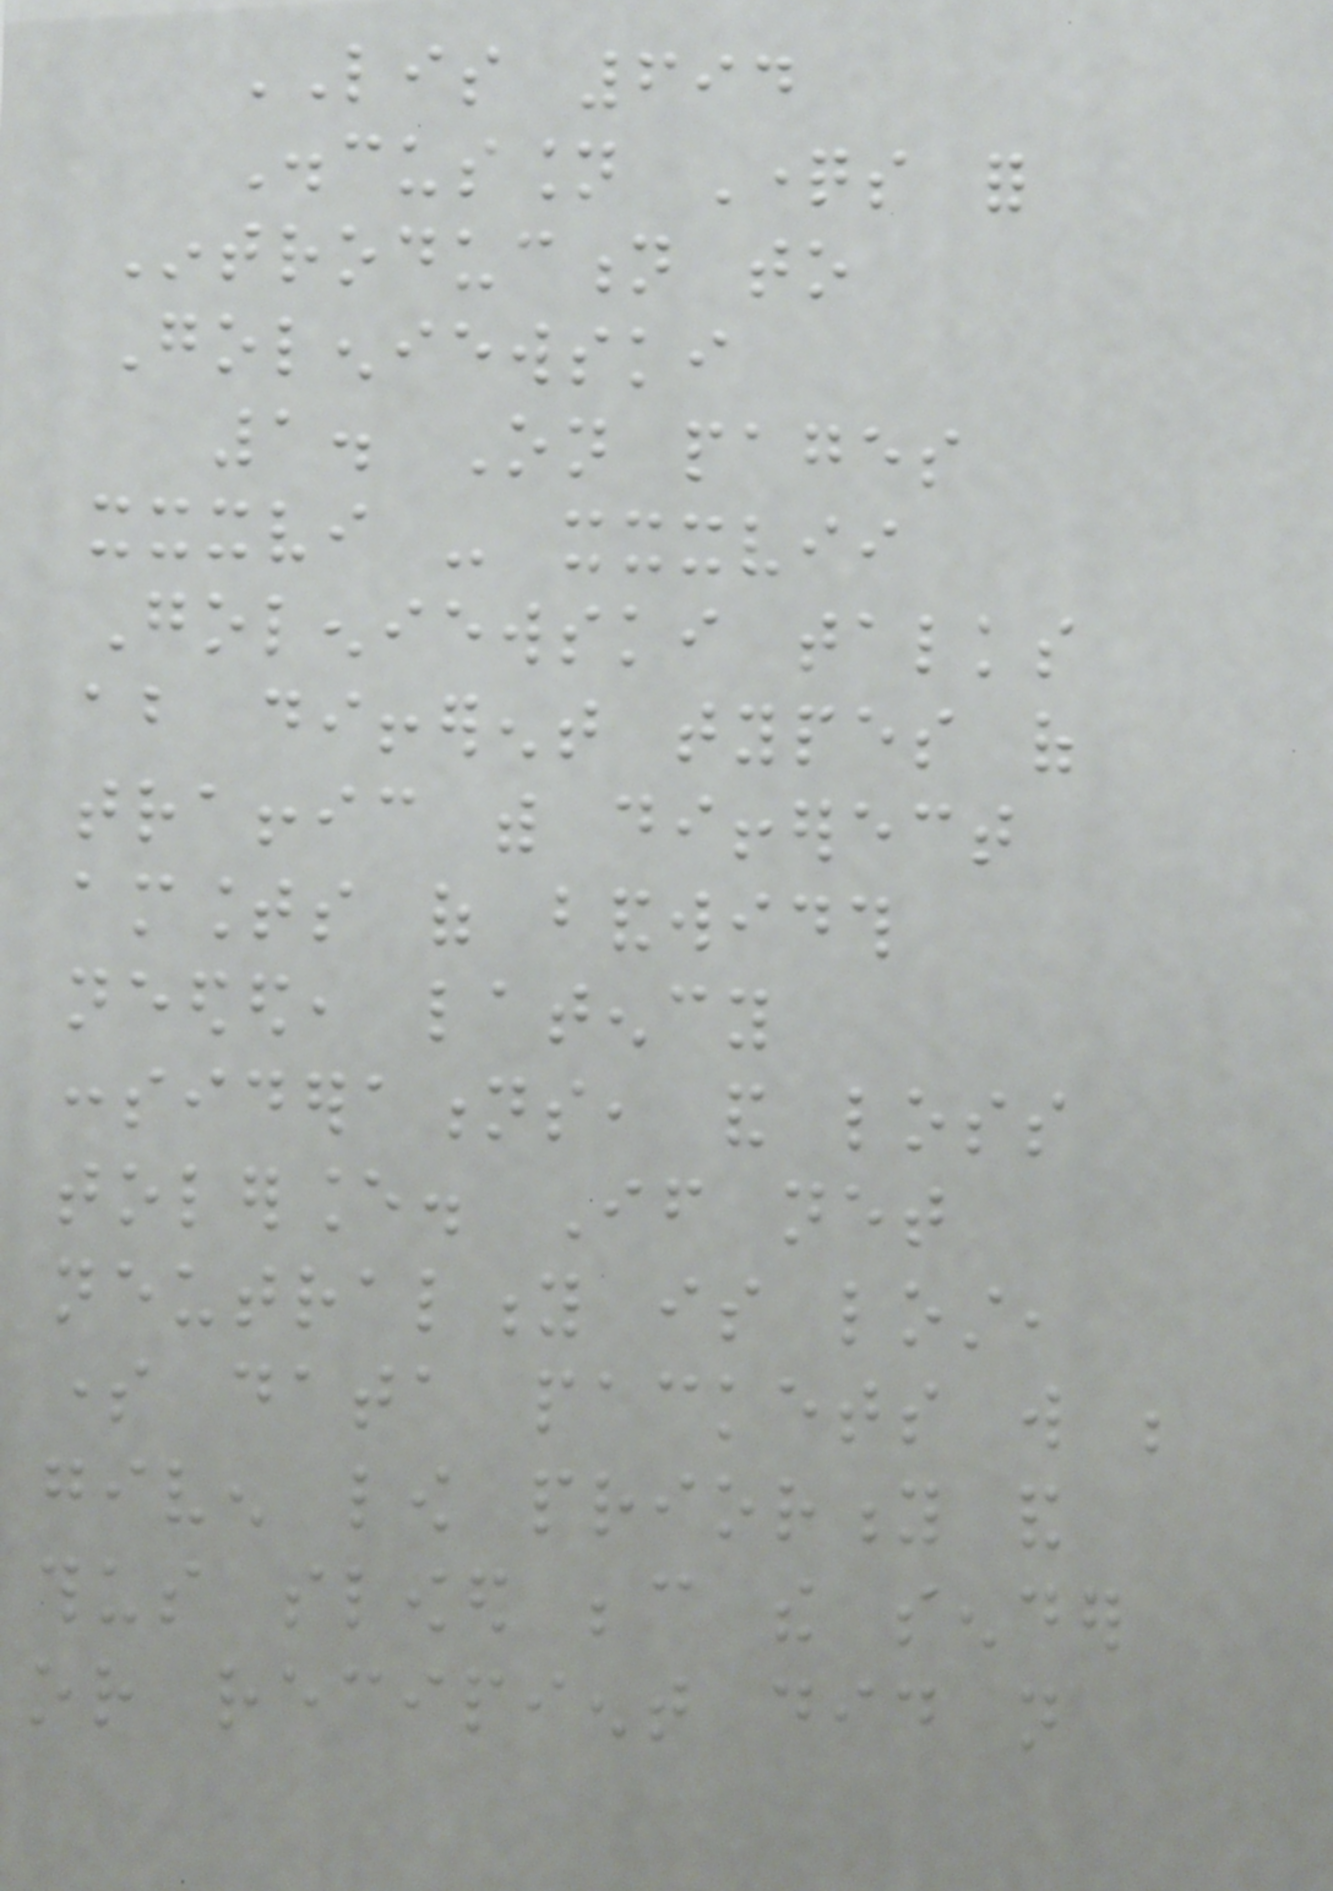LIS 694
Discussion Questions for
Introduction to
Goleniewski
1. On pages
xxxvi - xxxvii
Goleniewski talks
about different types of
traffic with differect
amounts of bandwidth
needed, latency
considerations, and loss
tolerance. If net
neutrality is lost,
some data packets will be
given low priority and
thus slowed because the sender
or recipient did not
